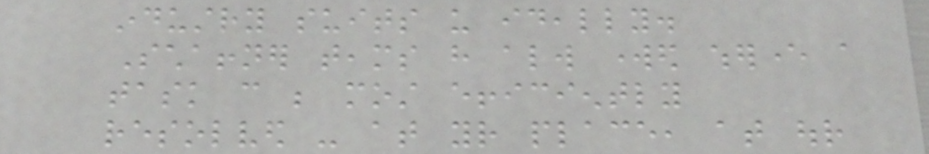industry suits us ideally.
Schaffner teams have always worked wherever a
task can be most efficiently
resolved - at your place, at our
